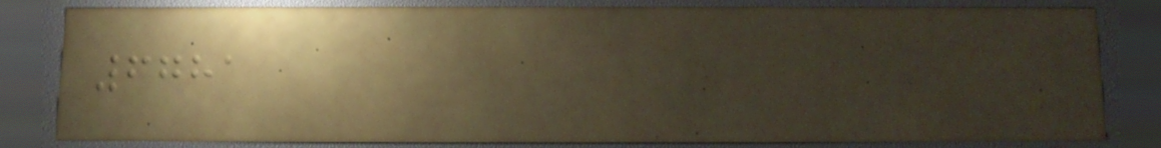6781
